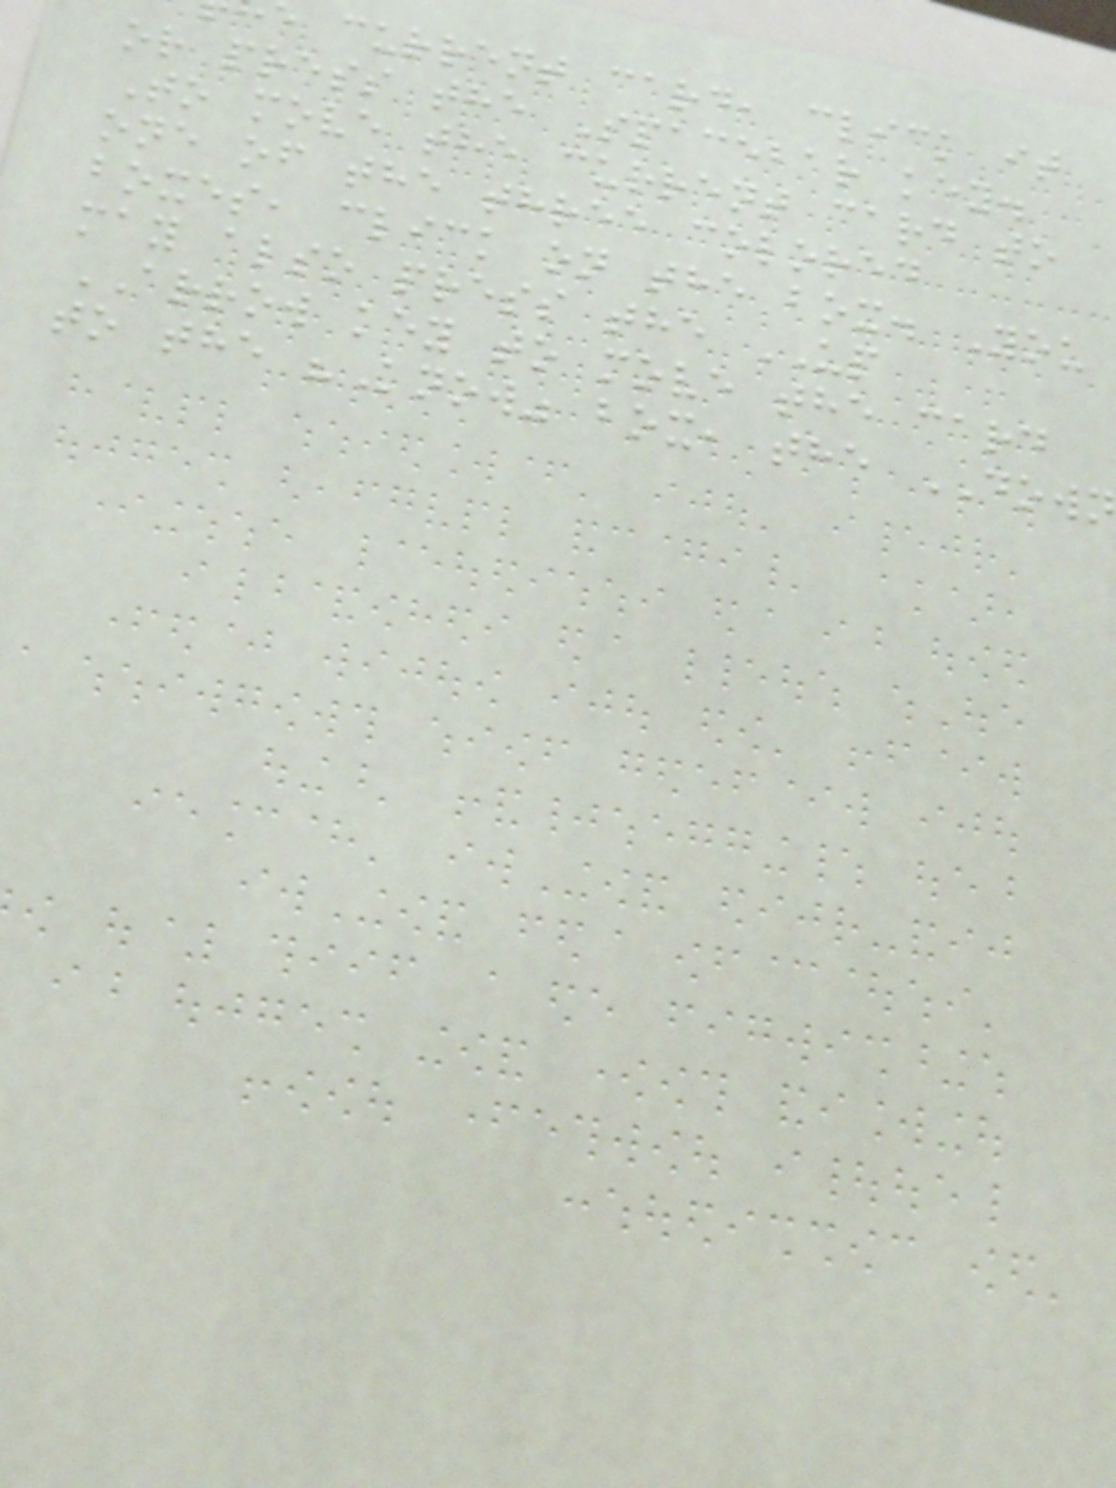e current card, click it
or press the Spacebar key.
To move the current card to
one of the three colored
boxes, click on the box. You
may also press the UP
ARROW key to move the card
to the "Know" box, the DOWN
